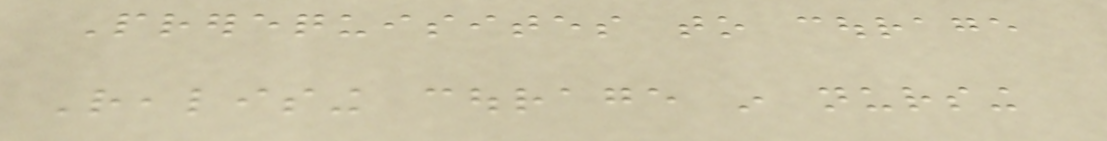Prerequisites to courage
Realising courage in nursing
